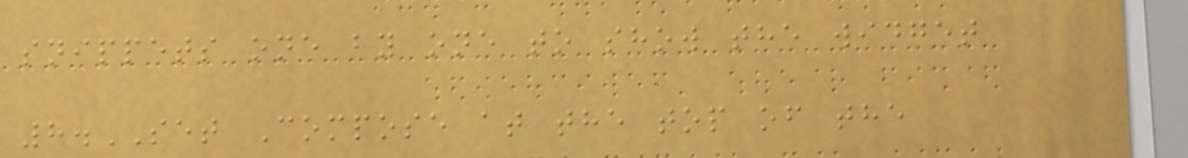snippets one by one to show the widget
8.SET Compose at the top of the
